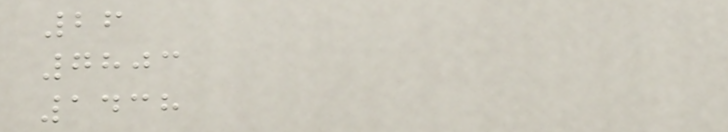26
7803
1438
